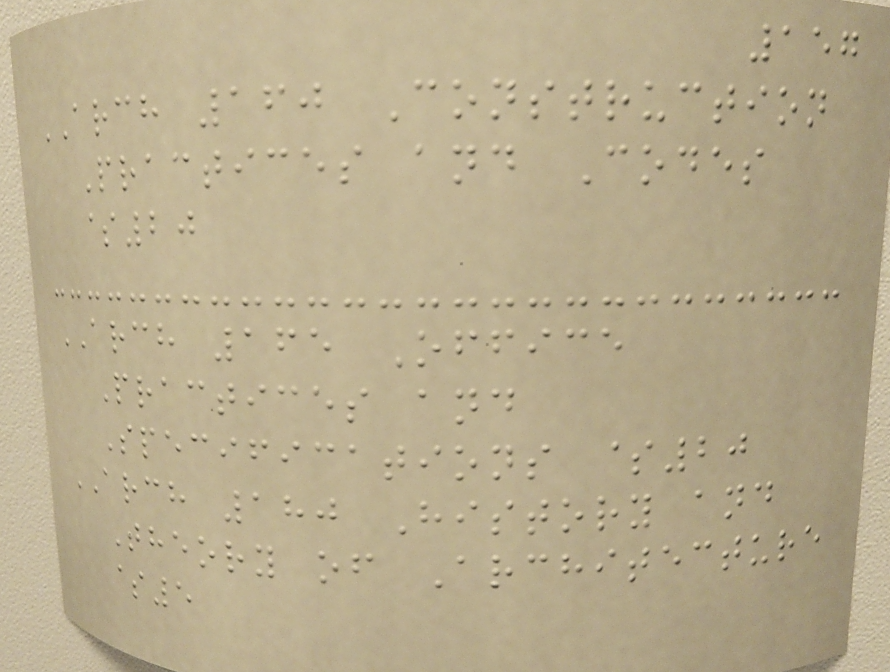157
ARCH 160 Construction
Practices and Codes
$20
ARCH 165 Office
Practices and
Specifications $20
ARCH 180 History and
Theory of Architecture
$5
